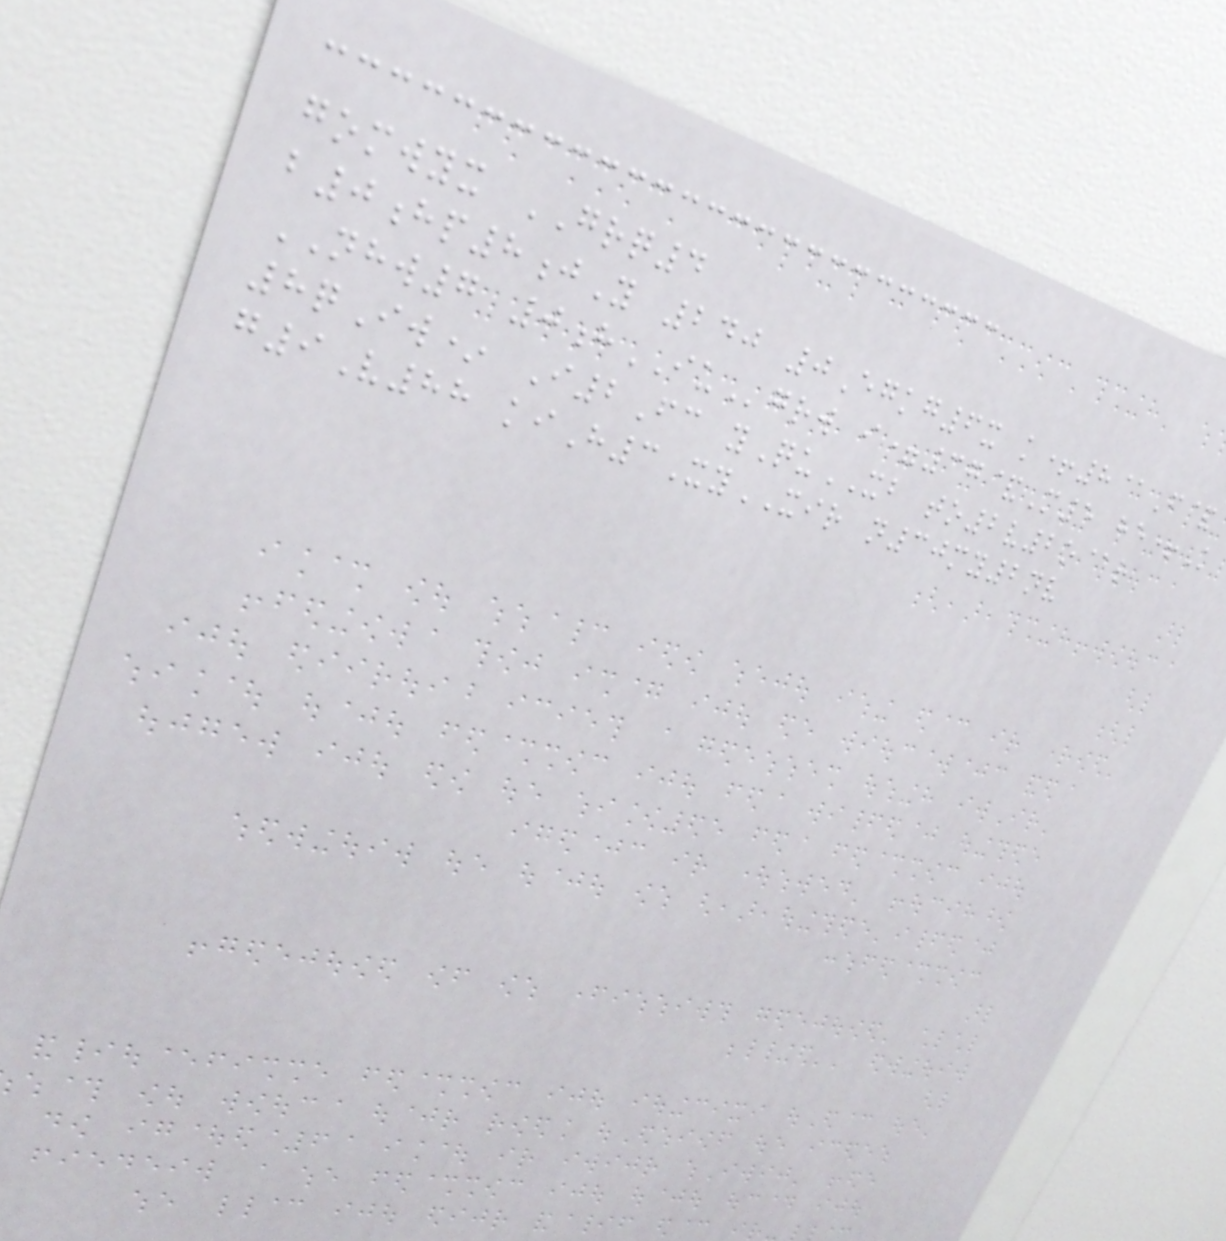gomwyx GRQ4
b0hp8jY 240 0Egkg6x k+8@F&
NHW7 0hIUgrw i=37&M5 he+K
8qIw* I2Fc yQuXB to2v2o@r
g9V88 kiH3XyXIR n30my2nv
